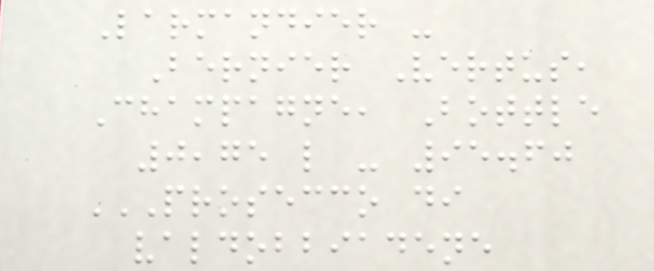Larmandier -
Bernier Vertus,
Champagne, Bottle
0,75 l - 95.60
PROSECCO DI
VALDOBBIADENE
